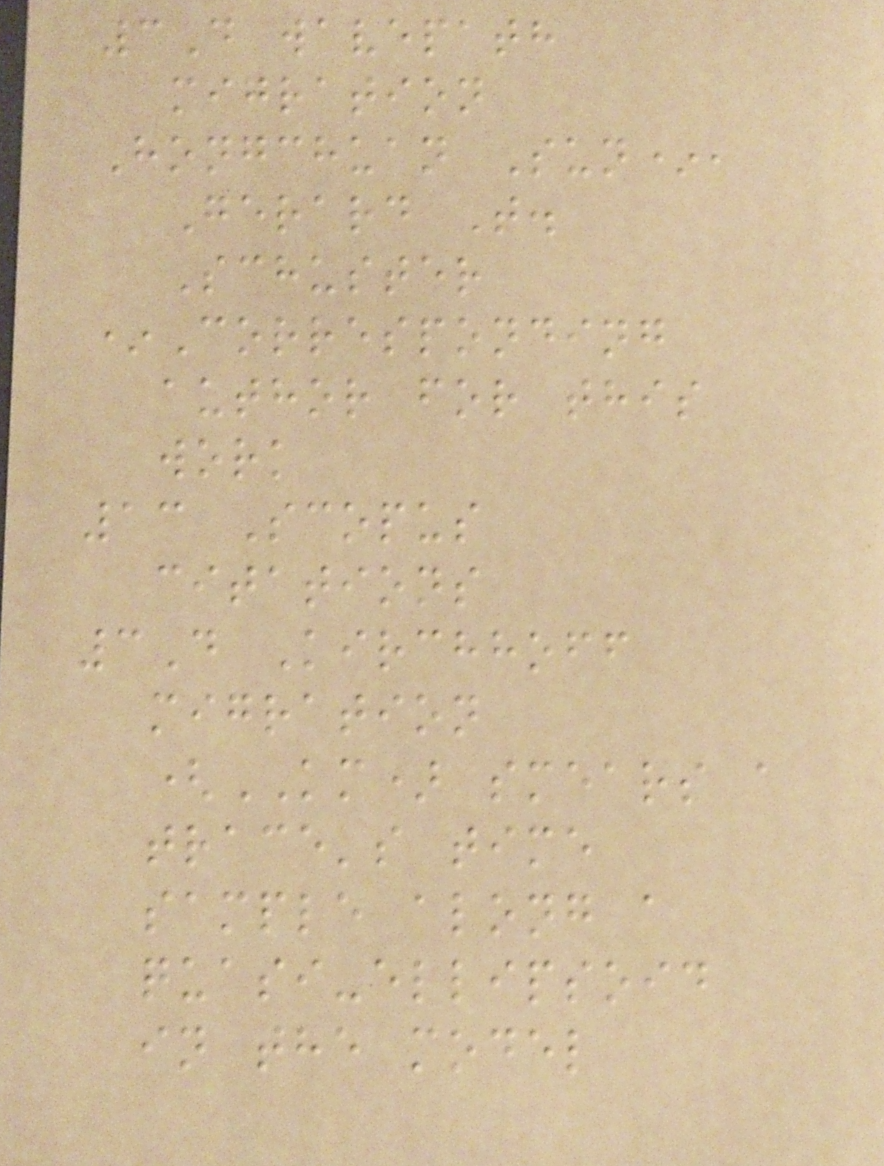3D wavepath
migration
Hongchuan Sun*,
Gerard T.
Schuster
*Corresponding
author for this
work
13 Scopus
citations
3D Kirchhoff
migration
(KM) smears a
trace's time
sample along a
quasi-ellipsoid
in the model
